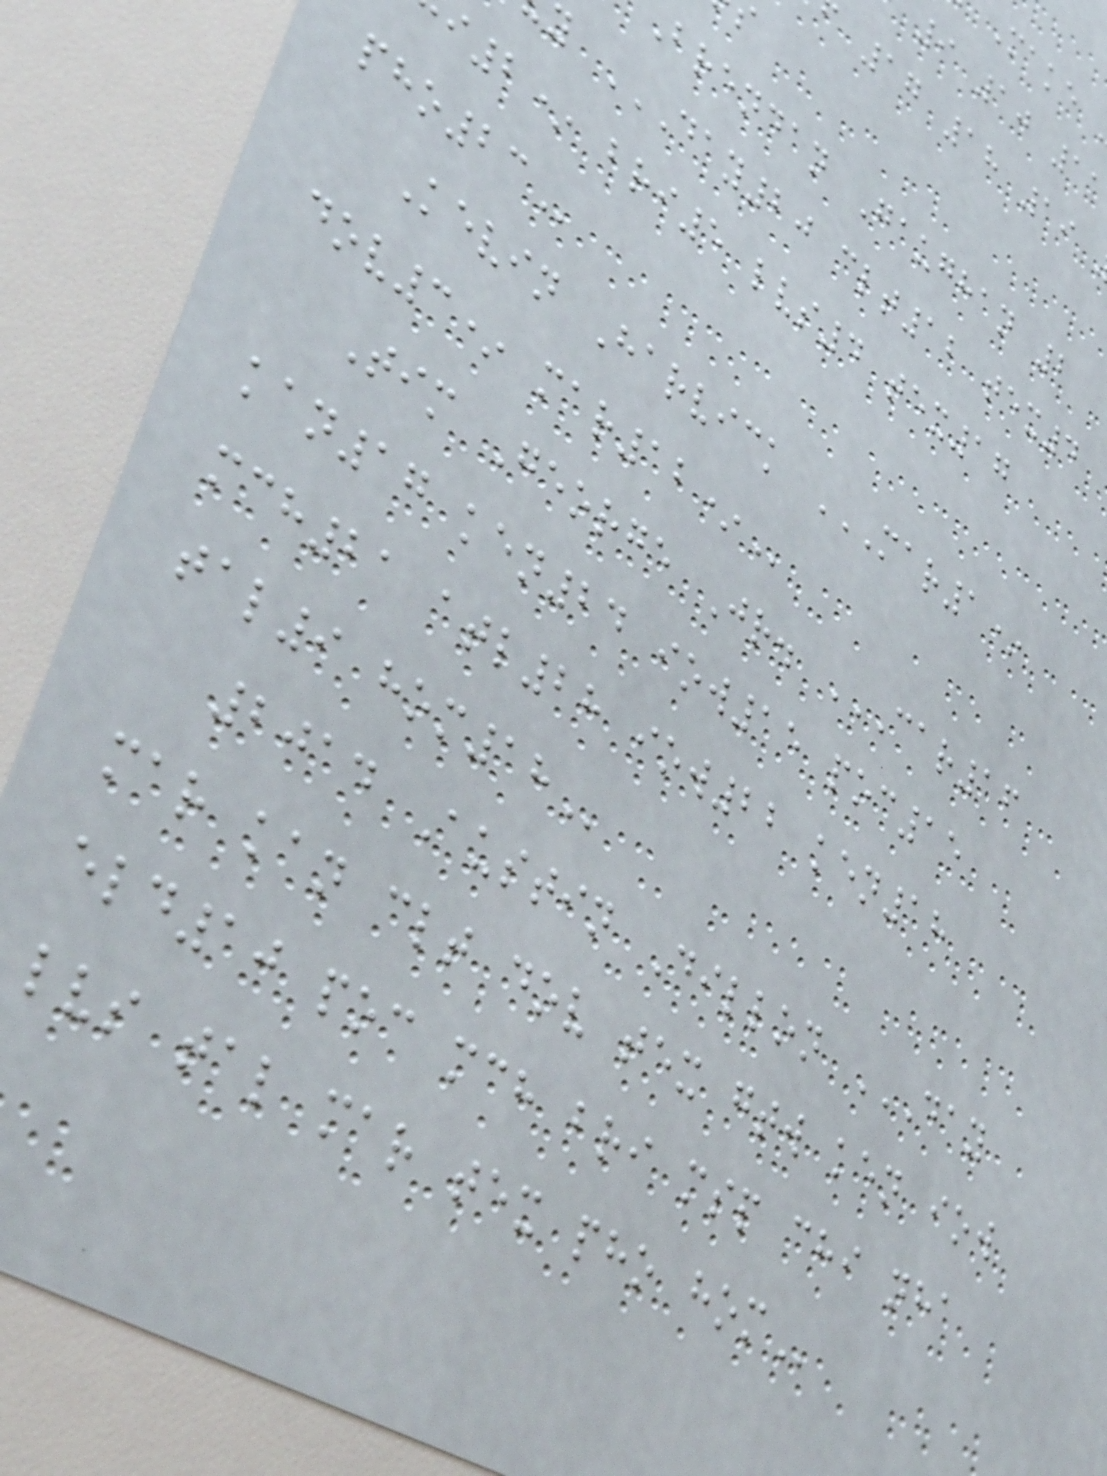9 10 11
17 18 19
brendan Gaughan 2
i2* bri5 lvs4 tex17
Kevin Harvick MAR1*
dov3*
Tim George Jr. CAR16
kan17 ken24 iow15 poc15
mch21 atl28 iow22 ken18
tal9
2014 Austin Dillon DAY
mar kan clt dov tex gtw ken iow
eld10 poc mch bri msp chi nha
lvs tal mar tex pho
